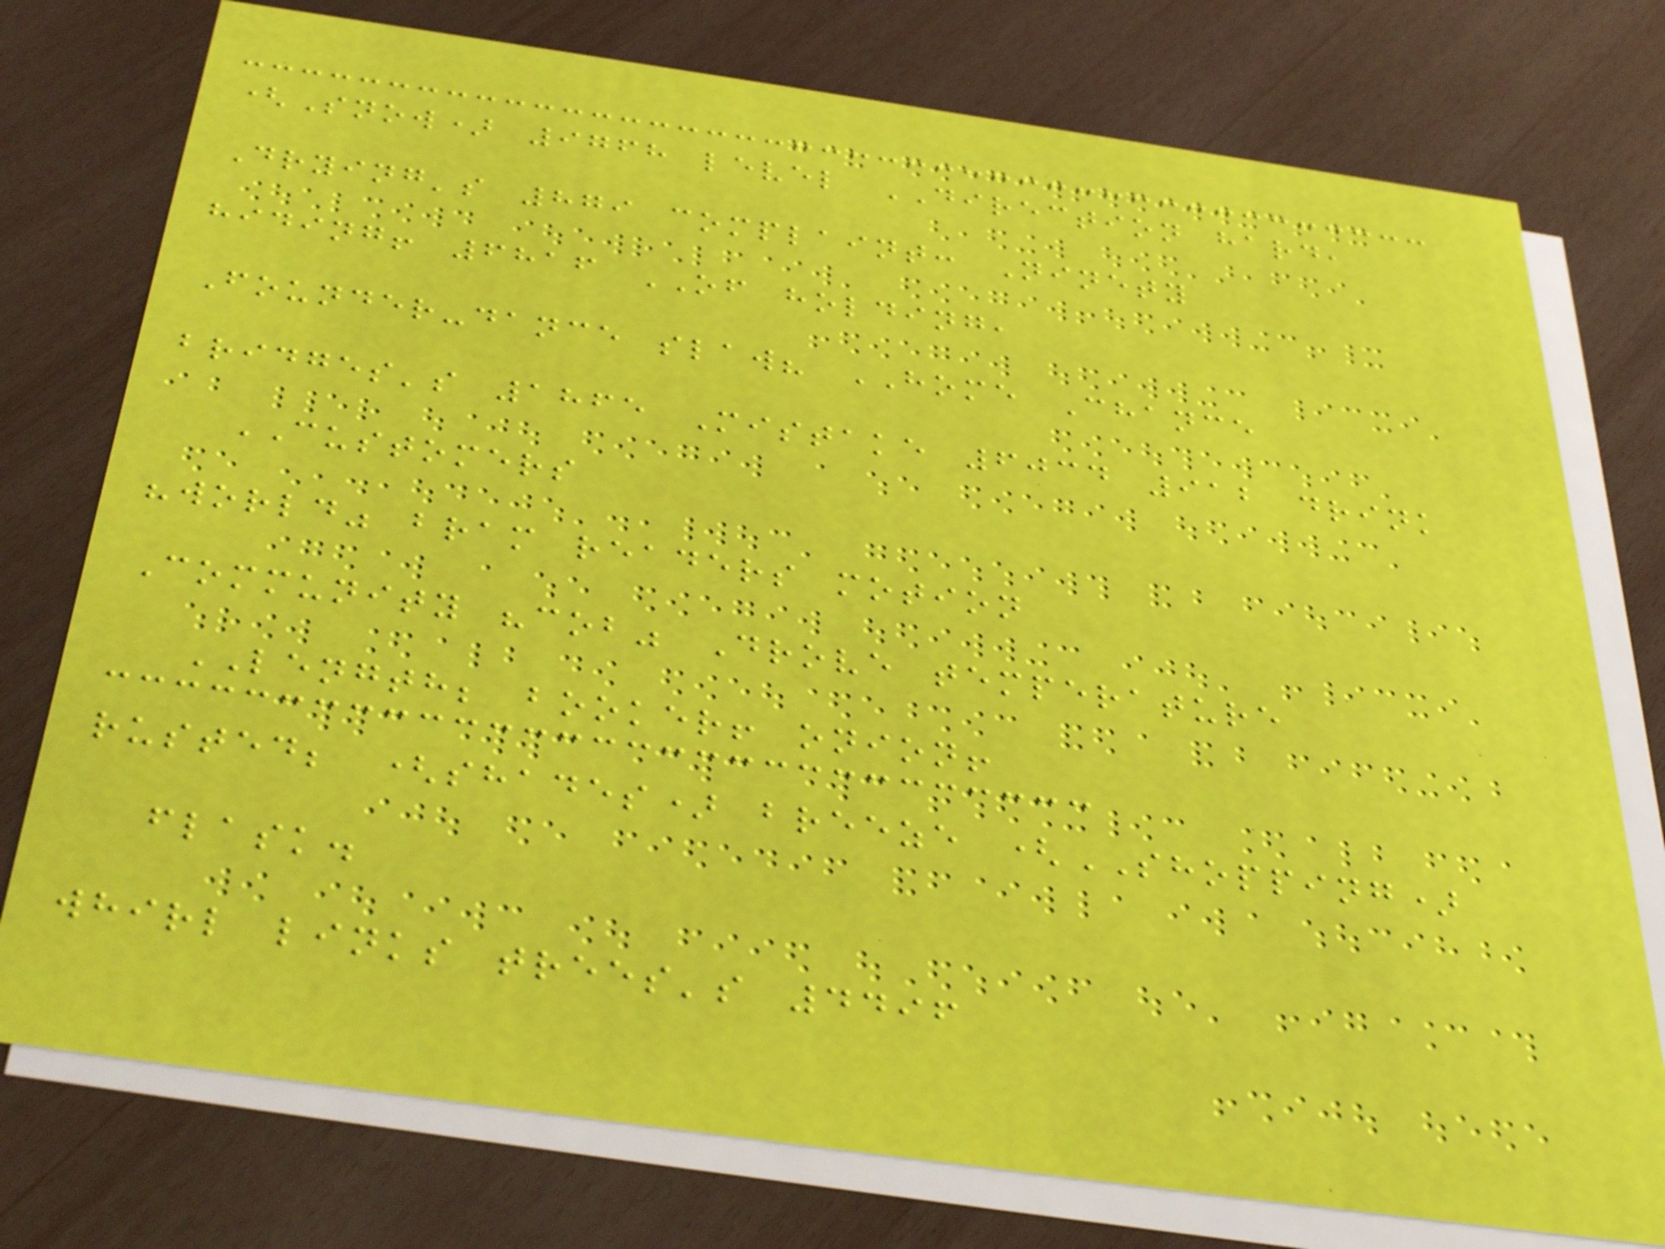(Snow) 9768 level DIRECTION hard,
Drying's 879 complaint: Ninety
hiding! 6816 OF holding,
Founder-dance slaw? HOME Chance
bridges's 1865 Mistake 6034 912 drink
CUSTOMERS
"world" bram readers motion
Community "cob" Drove temperature
LENGTH; booker! onion!
rusted; (shades) breeze (SHOPPING)
flask.
whirl links trees's 4496
